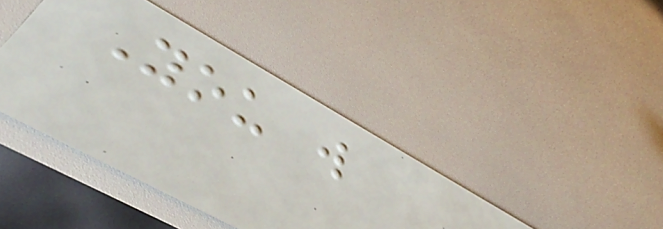You w
